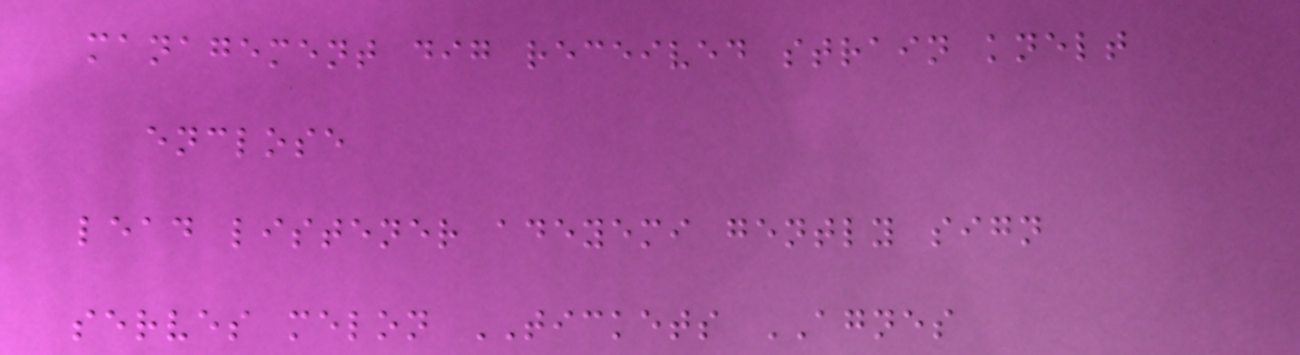management dig received strain knelt
enclose
lead listener adeyemi gently sign
serves melon TICKETS AGNES
